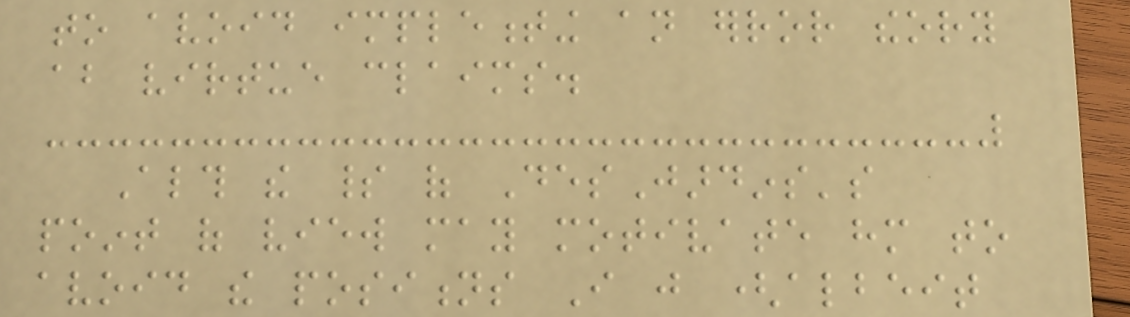to avoid implementing an error theory
about virtue claims.
Although the spirit of DesJardins's
point of view may motivate him to
avoid the positions I just (albeit
